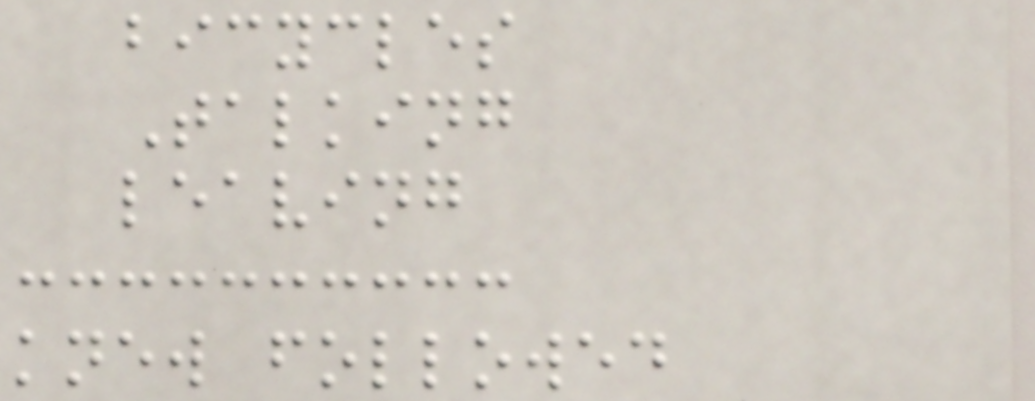bicycles
Talking
leaving
knew followed
